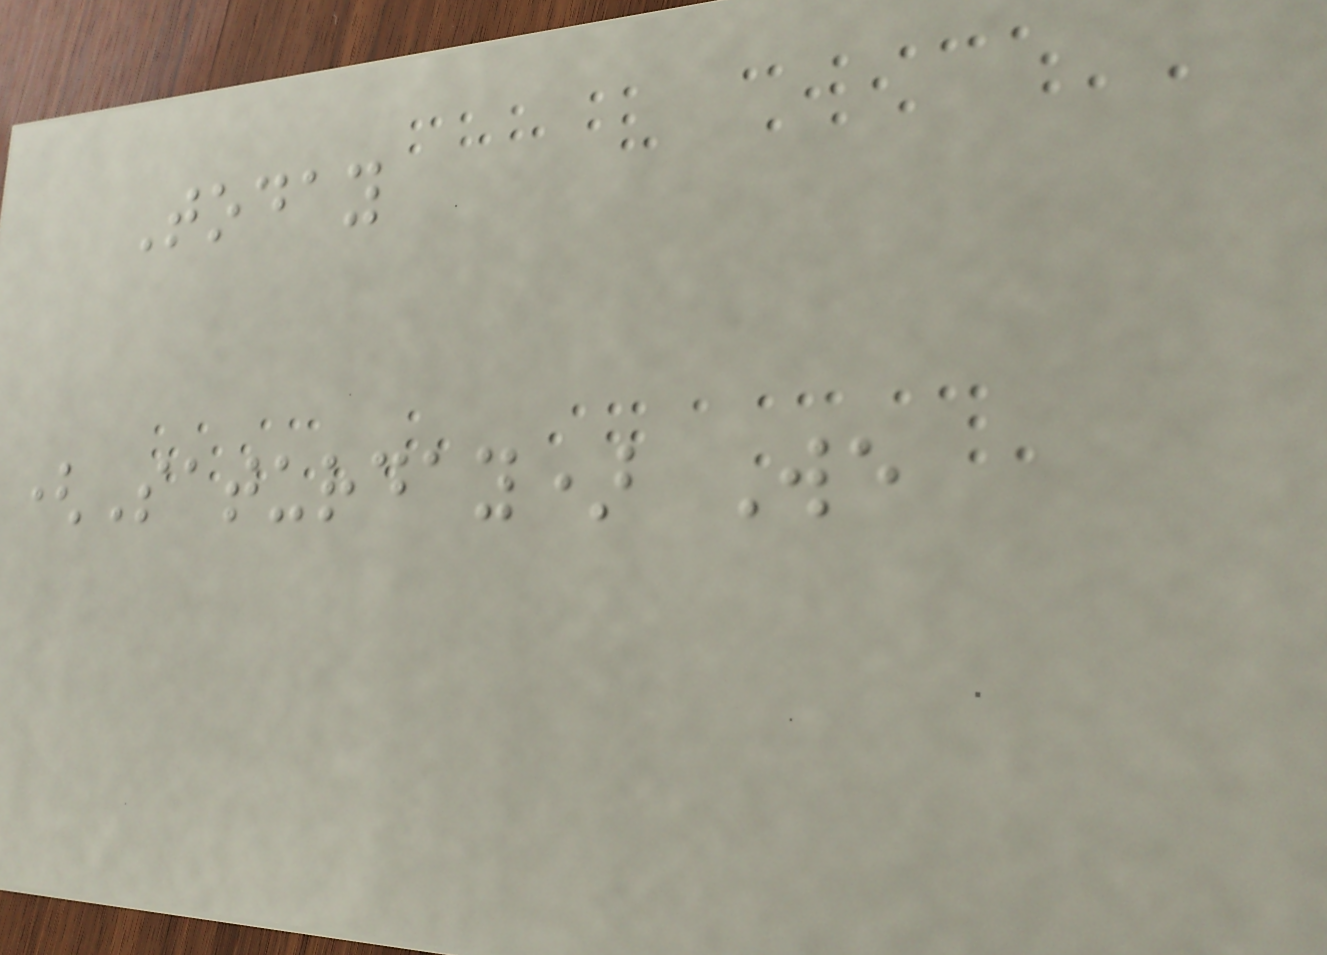Today
(Saturday) We
